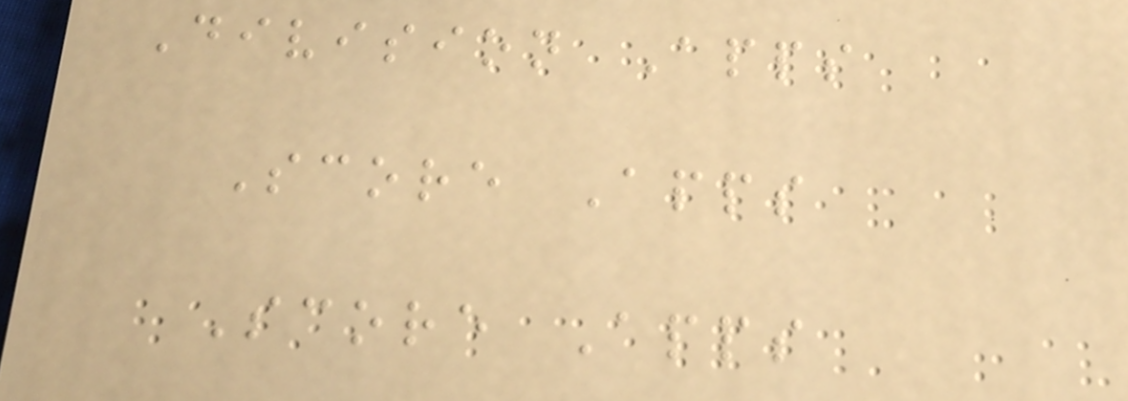Division Apps
Score Apps
Score Apps
